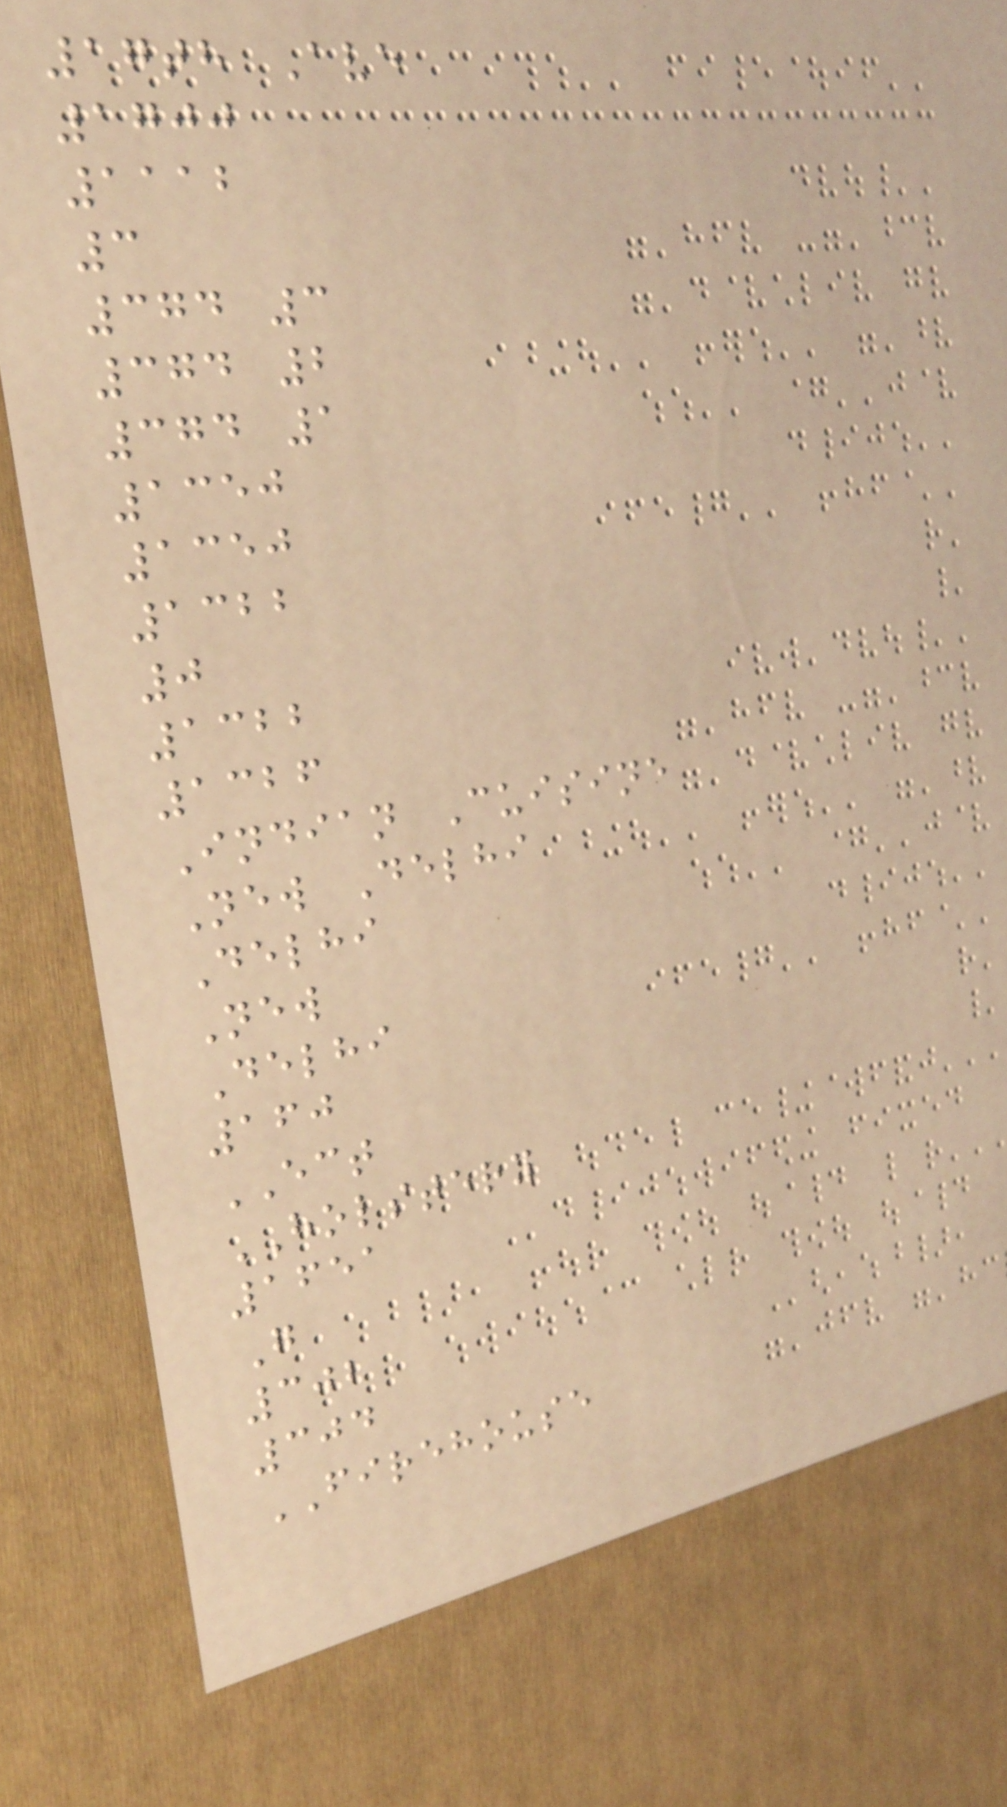17th Ave
1700
1112
3
374 3
374 2
374 1
1350
1350
1322
0
1322
1326
Indian Cuisine
New Delhi
Delhi
New
Delhi
160
ECT
HOLSTERY
1651
G
302
304
FIREHOUSE
